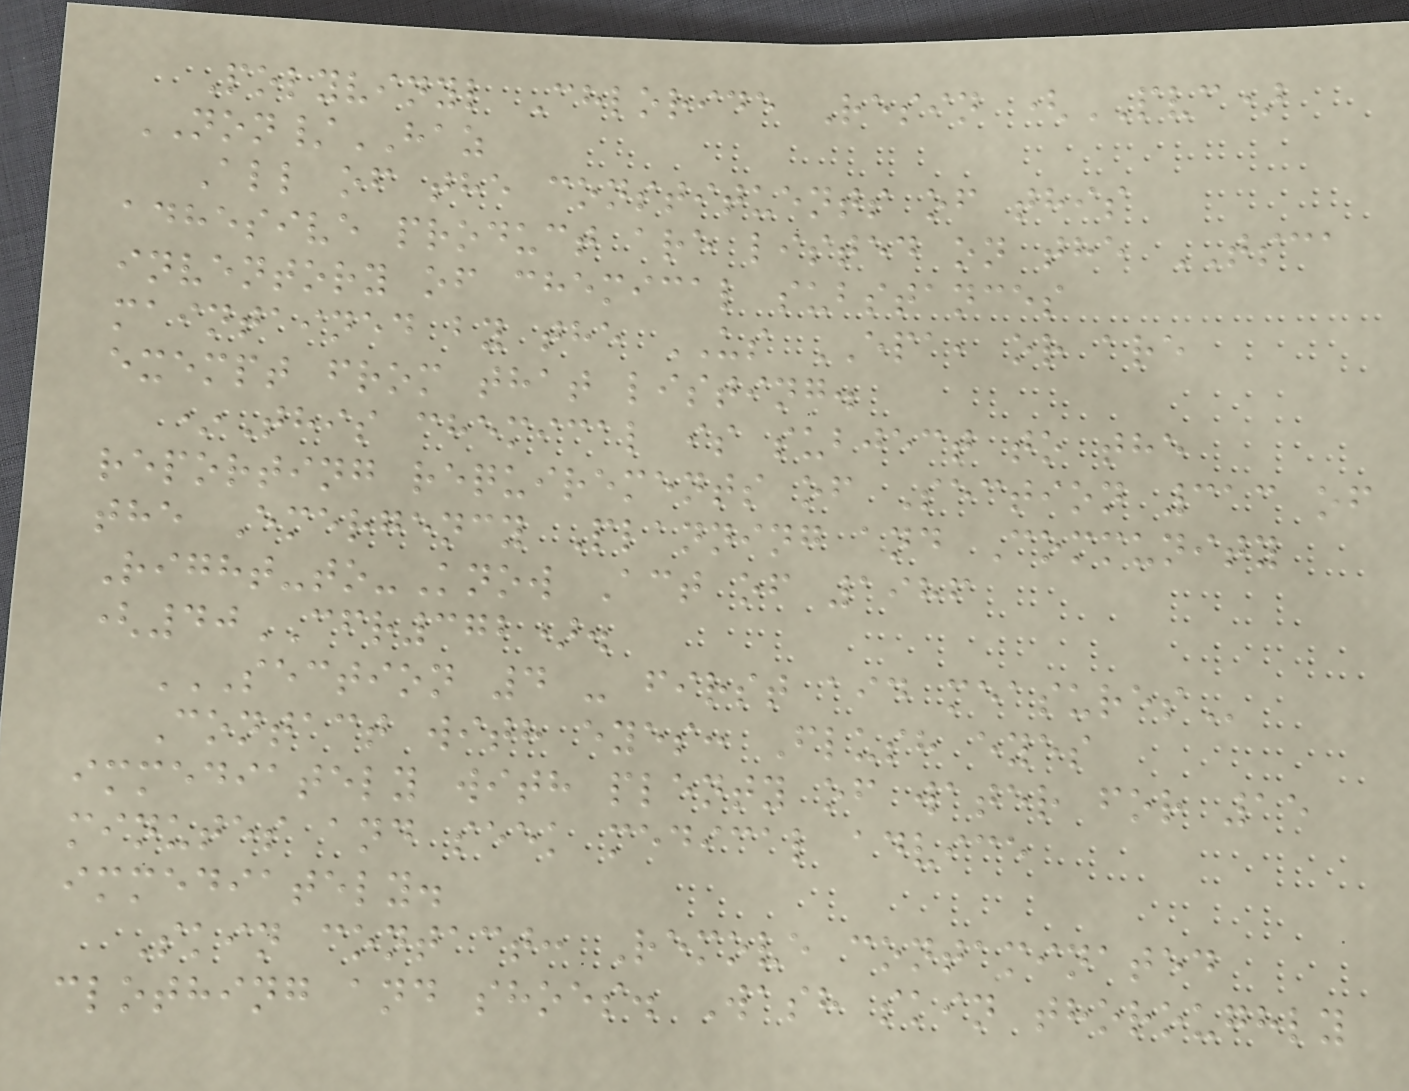Polyvinyl Chloride Resin (PVC)
NON/HAZ
All of the constituents of this
adhesive product are listed on the TSCA
inventory of chemical substances
maintained by the US EPA, or are
exempt from that listing.
*This chemical is subject to the
reporting requirements of Section 313 of
the Emergency Planning and Community
Right-to-Know Act of 1986
(40CFR372).
SECTION 4 - FIRST AID MEASURES
Contact with eyes: Flush eyes
immediately with plenty of water for 15
minutes and seek medical advice
immediately.
Skin contact: Remove contaminated
clothing and shoes. Wash skin thoroughly
